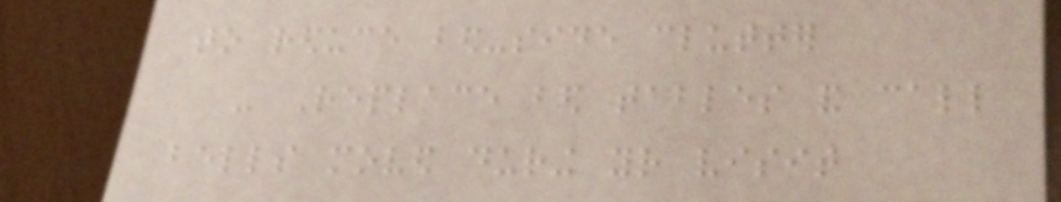to reduce bed-side clutter
- Replace bed tables and call
bells moved during your visit
